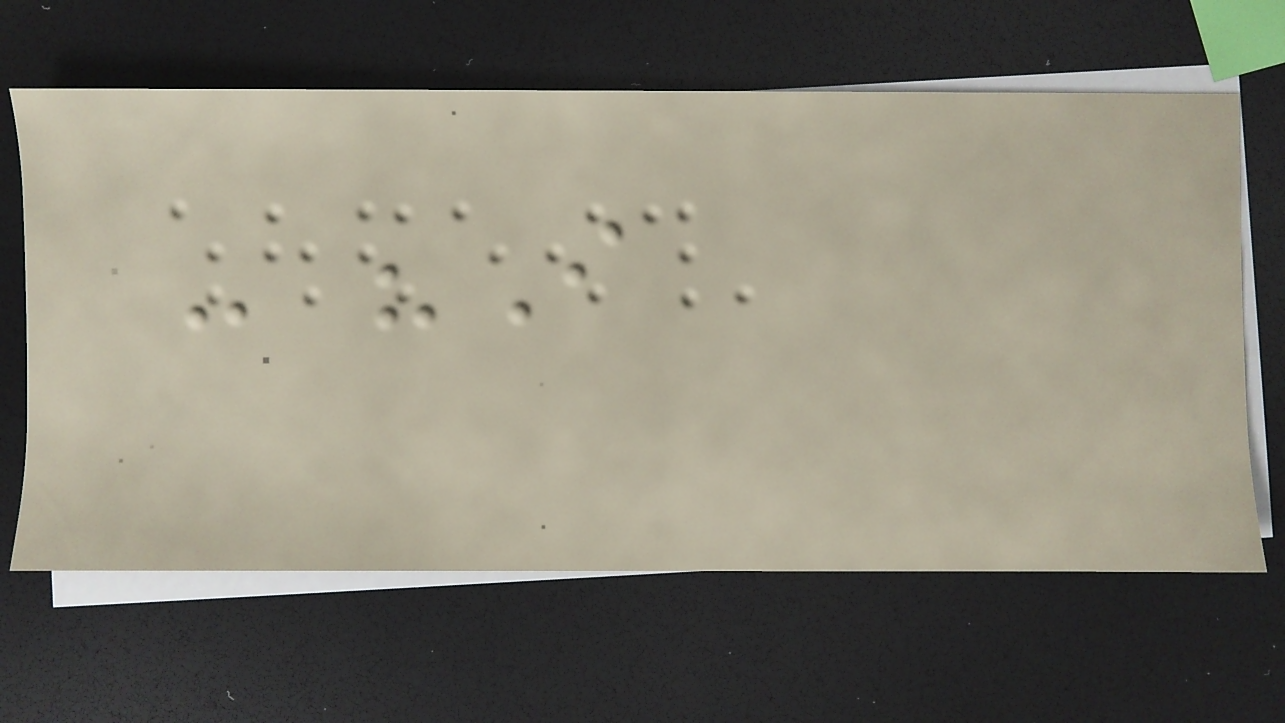- "I
